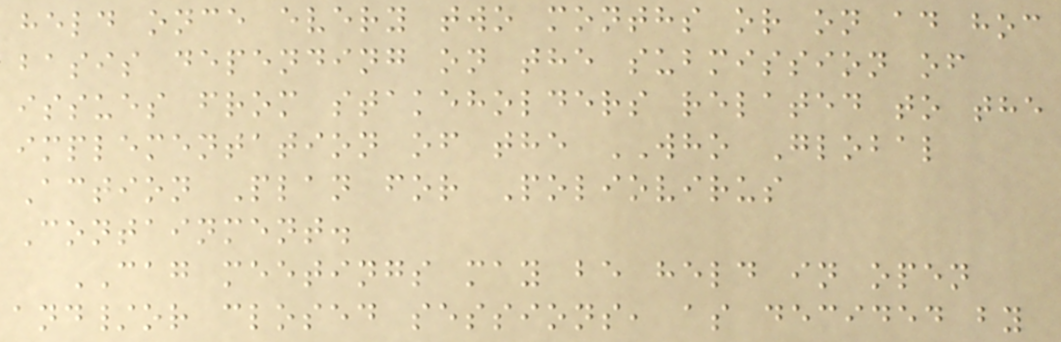held once every two months or on ad hoc
basis depending on the submission of
issues from stakeholders related to the
implementation of the WHO Global
Action Plan for Poliovirus
Containment.
CAG meetings may be held in open
and/or closed sessions, as decided by
